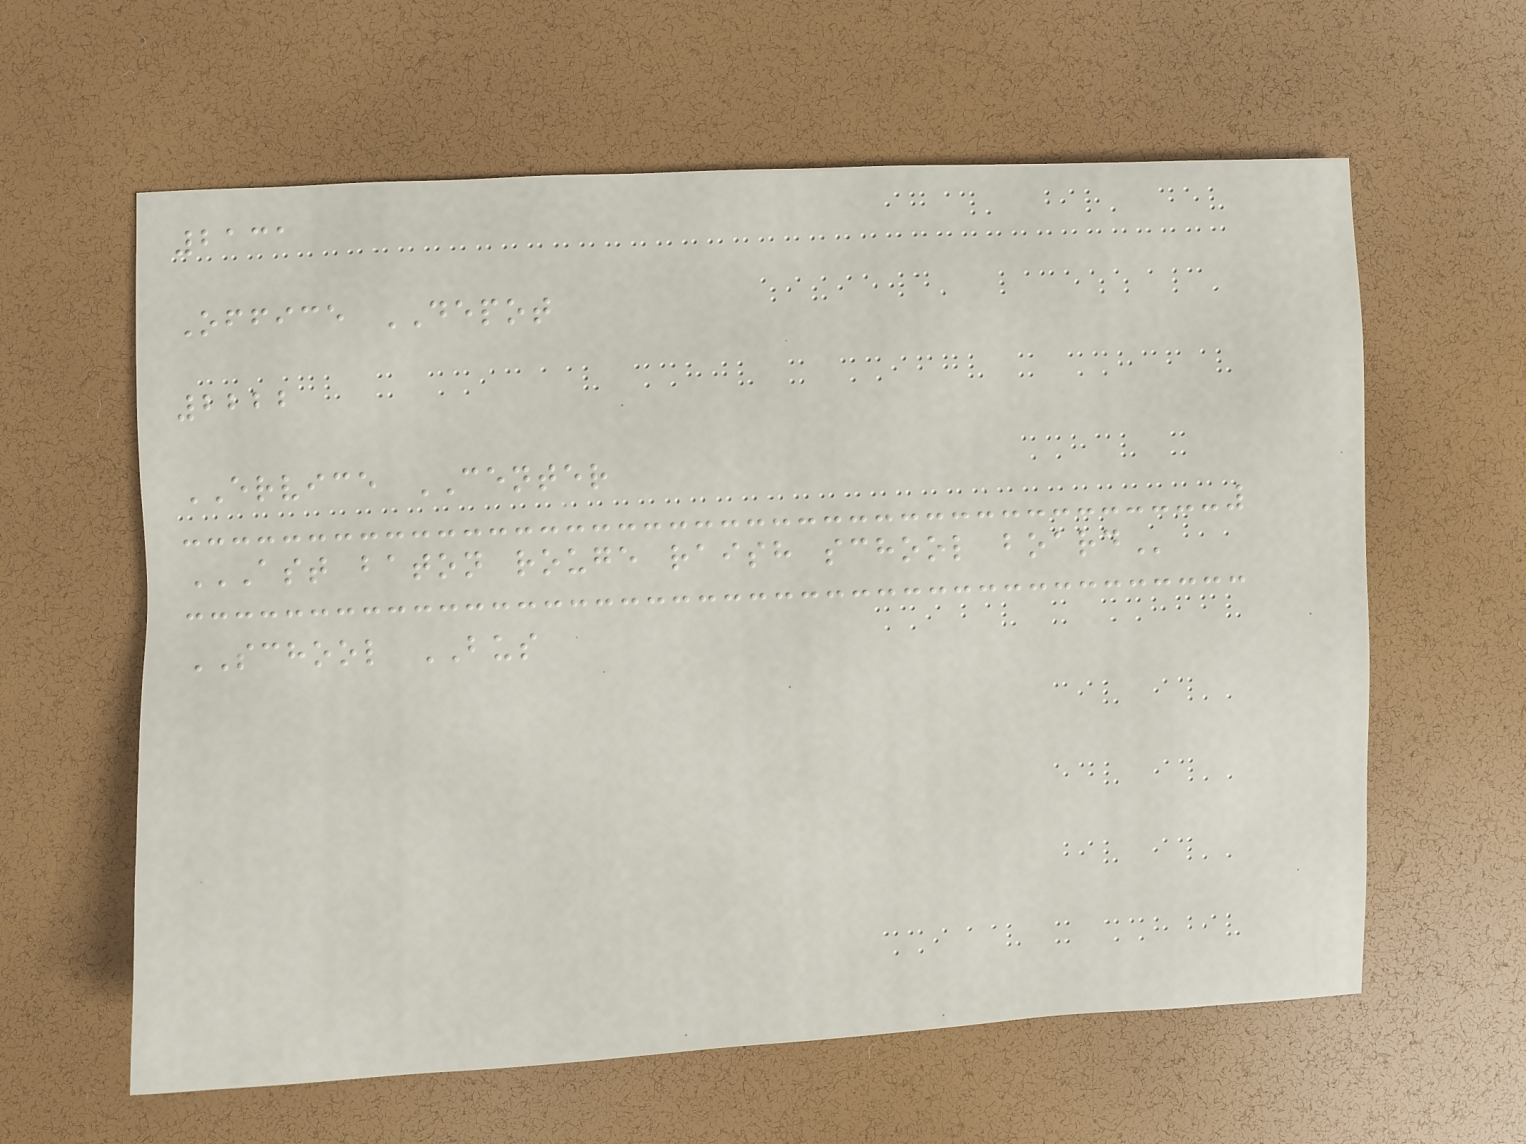2131
Office DEPOT
2222
ERVICE CENTER
AST BATON ROUGE RAISH SCHOOL BOARD
SCHOOL BUS
